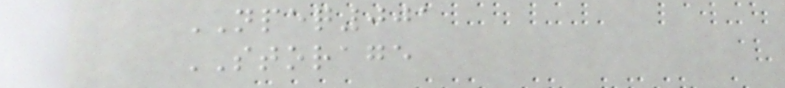NPEQ001
STORAGE
